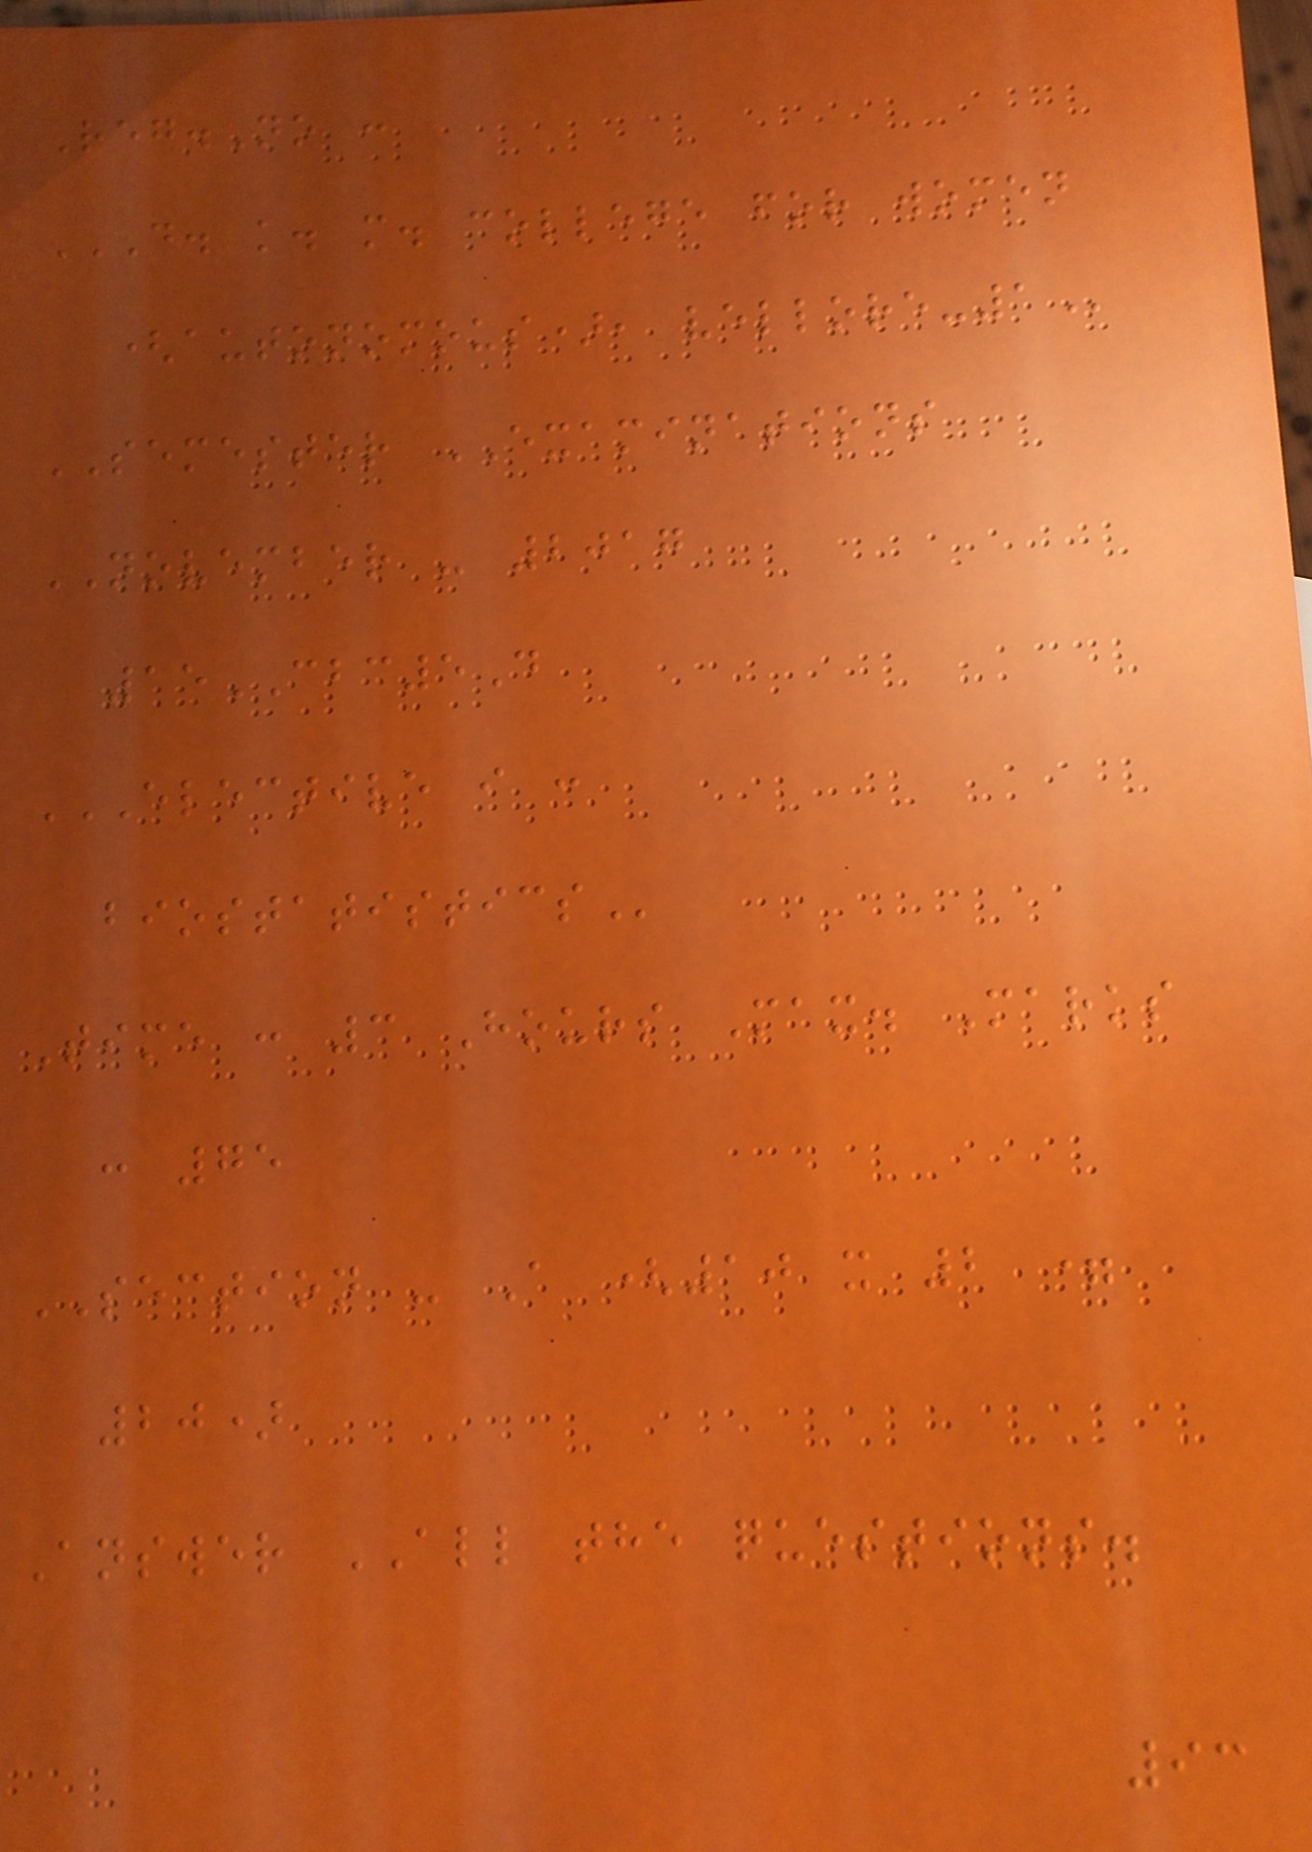Reg.No :
D. K. M. COLLEGE FOR WOMEN
(AUTONOMOUS), VELLORE-1
SEMESTER EXAMINATIONS
NOVEMBER - 2017
15CBC5D
ELECTIVE I :
BIOSTATISTICS
Time : 3 Hours Max. Marks
: 75
SECTION - A (10 x 2 =
20)
Answer ALL the questions.
93
